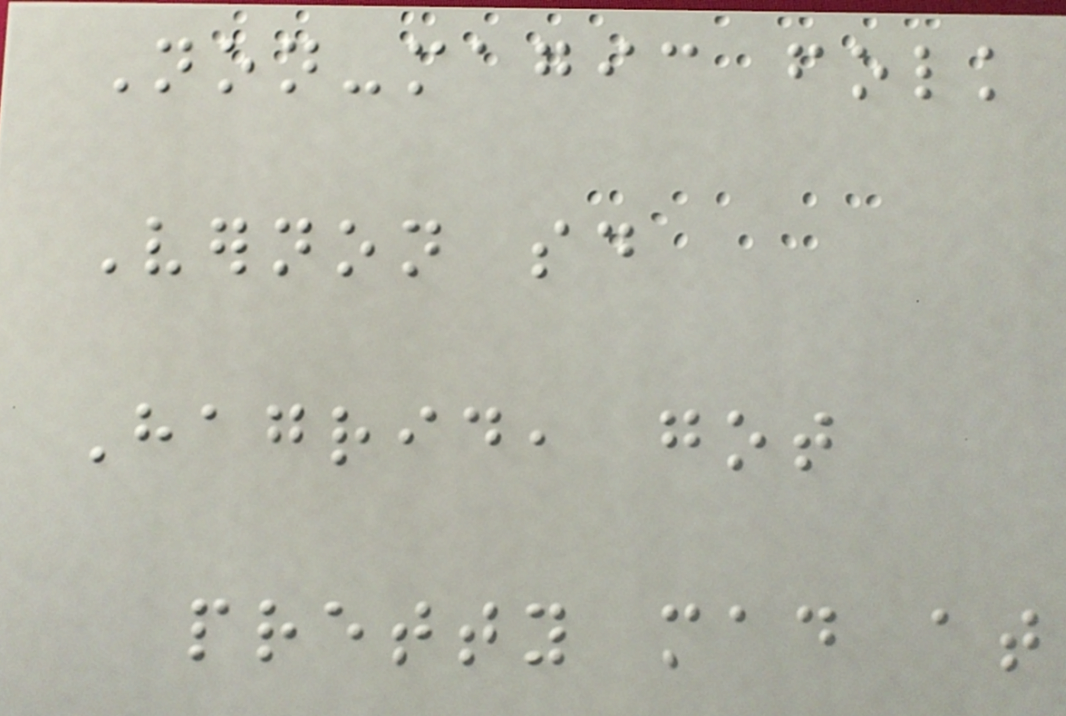Non-magic folk
Vernon said
Hagrid, got
pretty mad at
